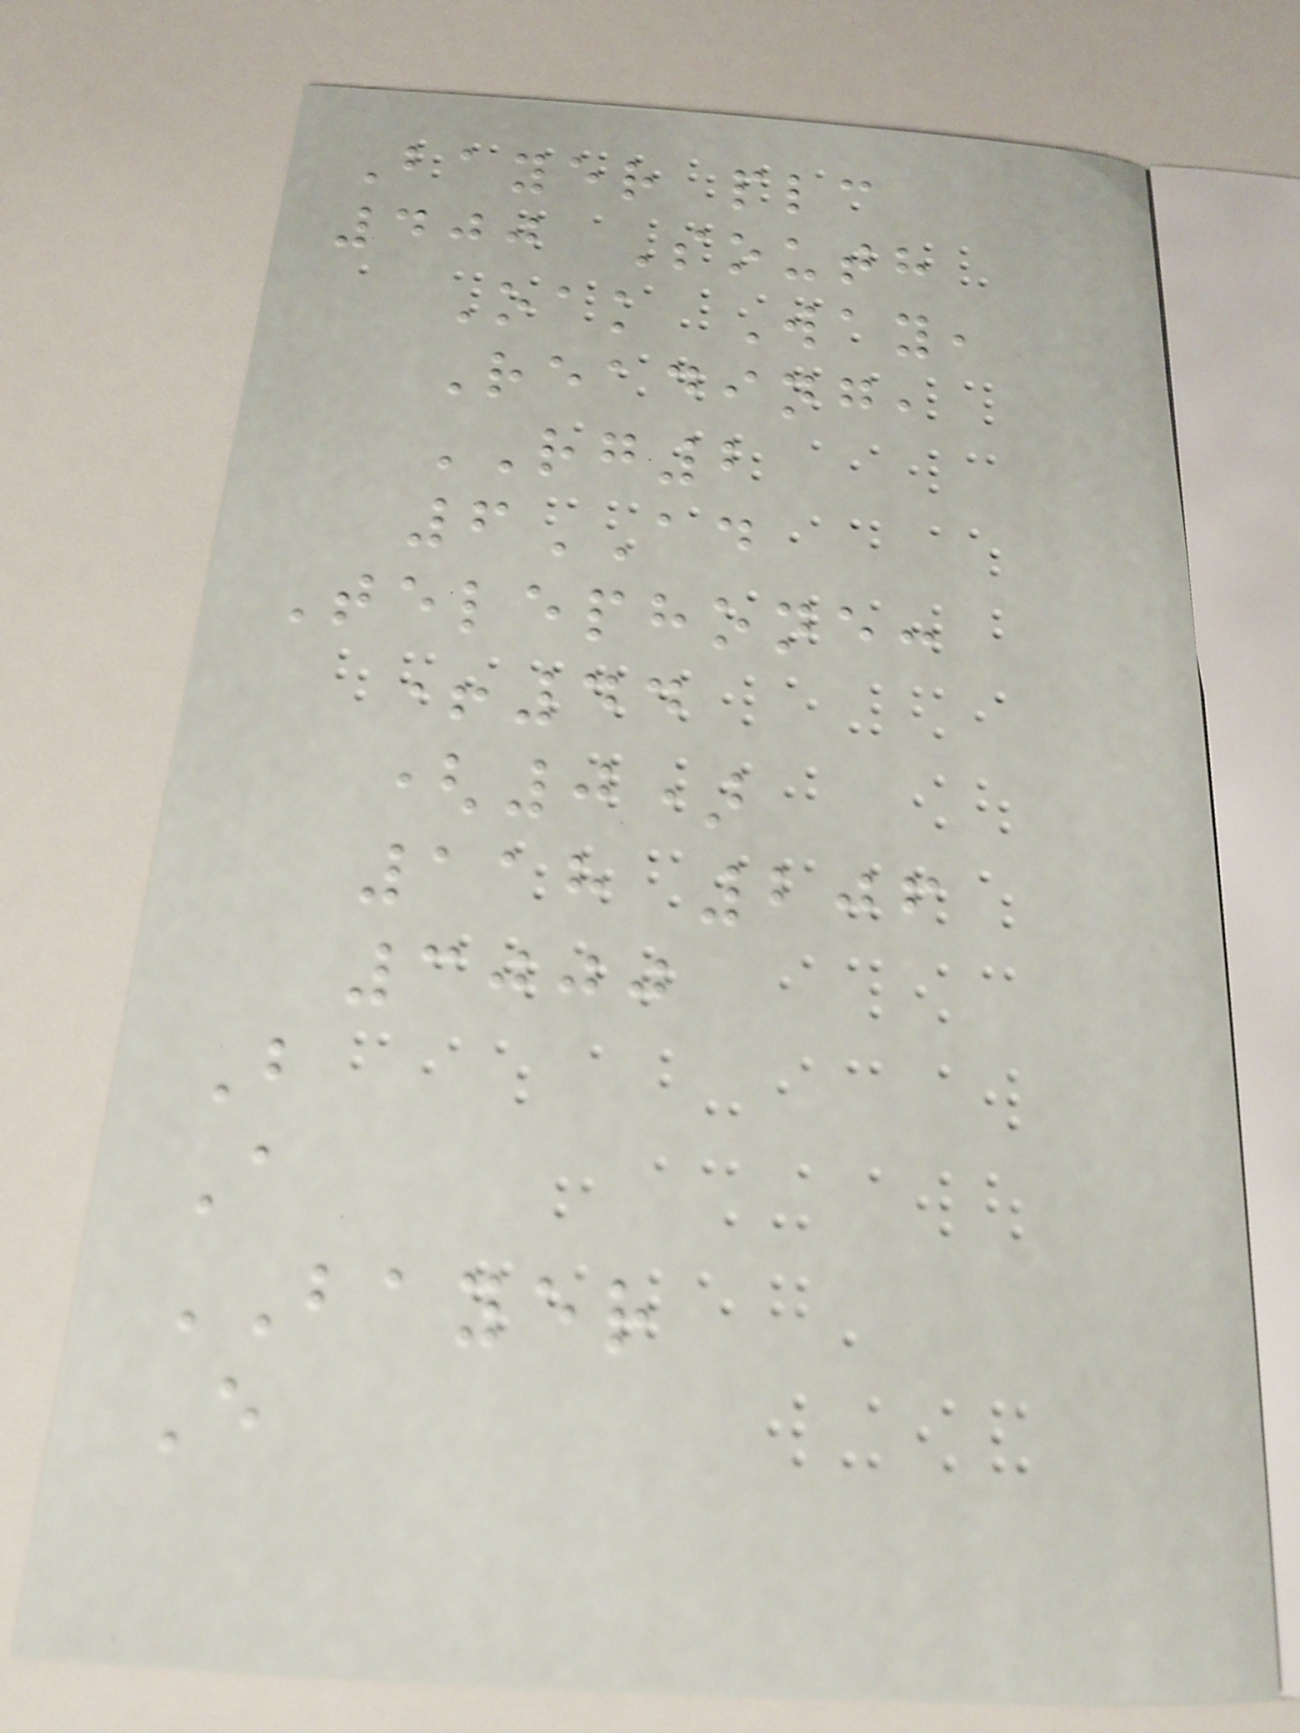Bayer plc
400 South
Oak Way,
Reading,
RG2
6AD
Telephone:
+44
(0)
118 206
3000
B
A
BAYER
E
